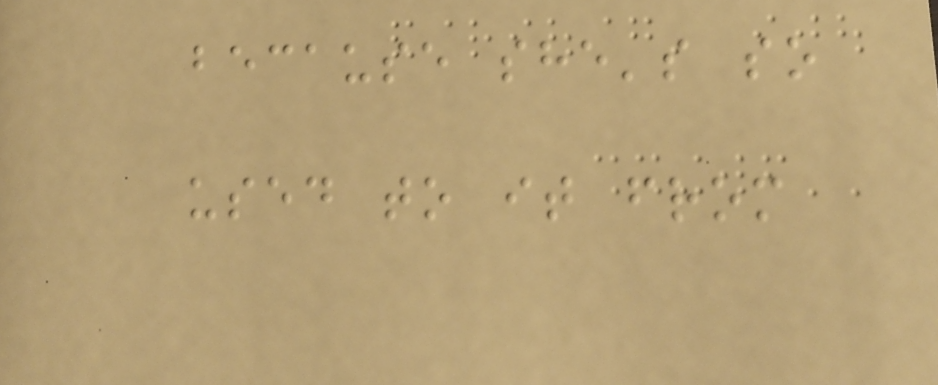because she's so
used to it from
